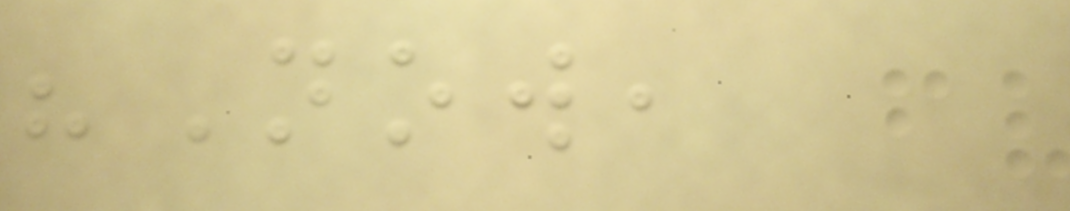"Now,
